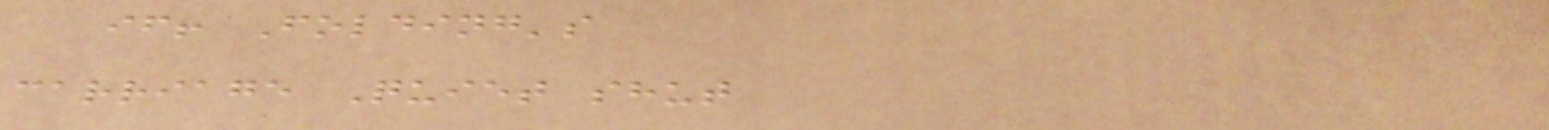if! Folding's
carriage Quiet shut
